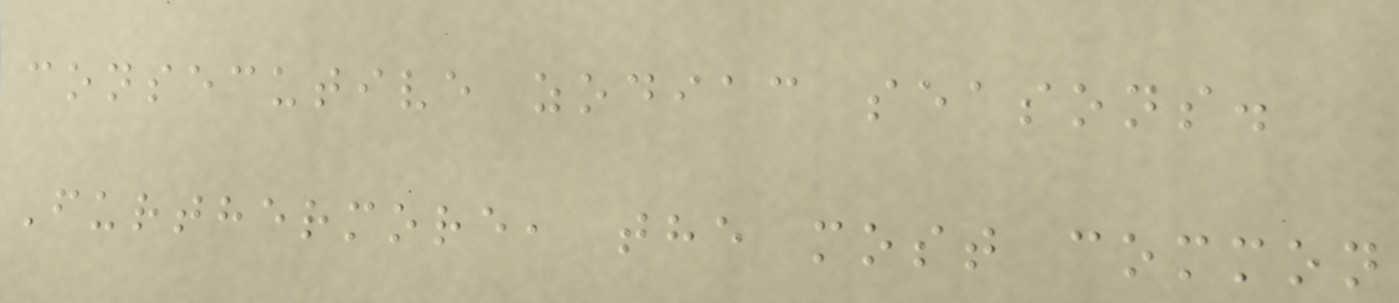consecutive zodiac seasons.
Furthermore, the most common
